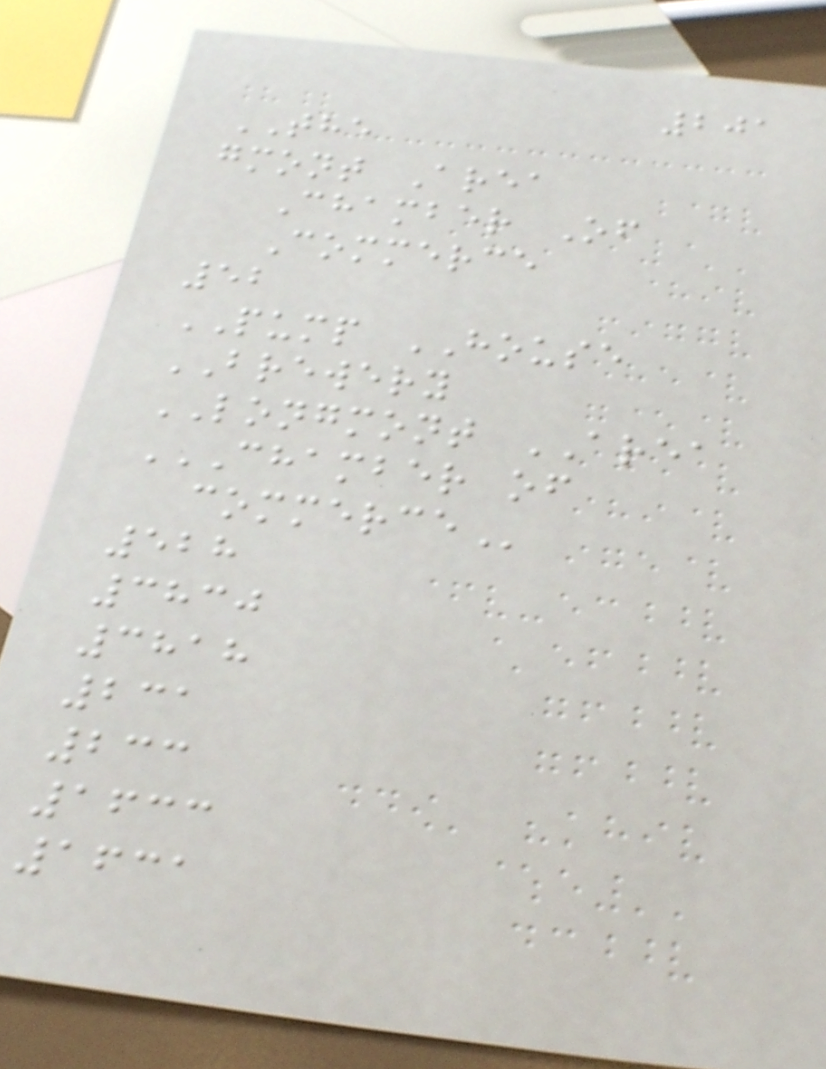201
THE
gmont Area
Chamber Of
Commerce
52
PUMP HOUSE
BREWERY
LONGMONT AREA
CHAMBER OF
COMMERCE
528
3830
3818
231
233
1633
1631
